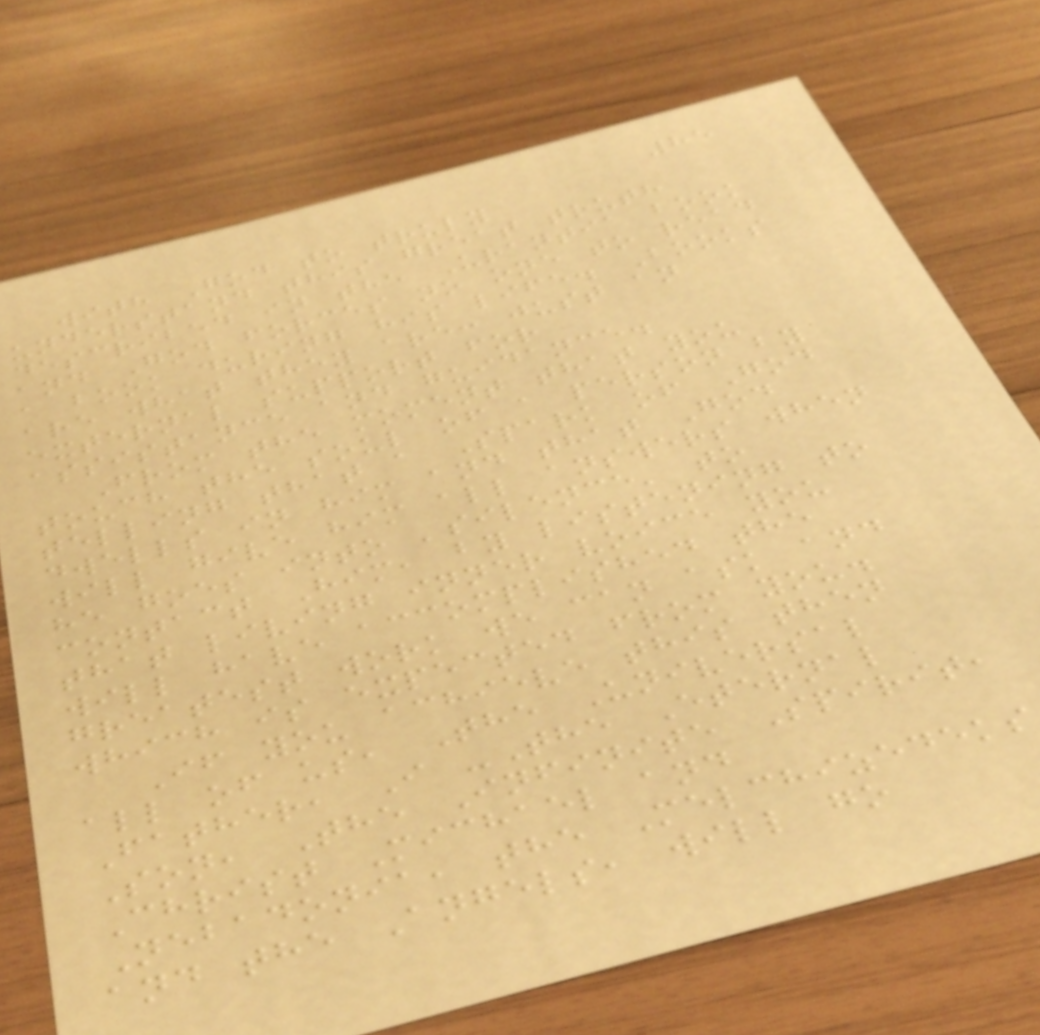85
with God to truly
understand this great truth
described in the Urantia book
and God forces no one to read
a book during his life. Books
are what they are: just an
external support for
assistance and guidance.
From the moment that you
touch the soul of a person by
telling that a Spark of God
dwells in him and that God
will give him all answers when
he goes into 'silence' to
contact Him, by listening to
that living inner voice you
will have accomplished the
greatest work we can ask and
which is expected from you.
If you achieve this then
all of us, The Universal
Father, I -The Eternal
Son, The Infinite Spirit,
Christ Michael and
Nebadonia, the Melchizedeks
and the Angels, will go
